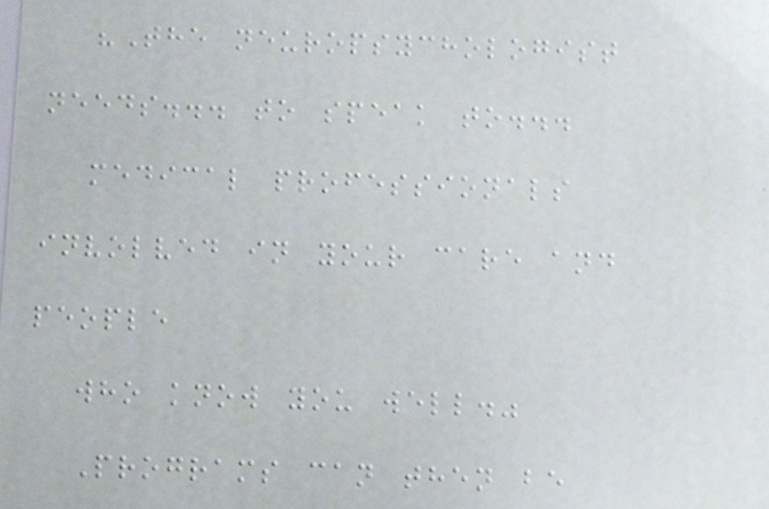"The neuropsychologist
needs... to speak to...
medical professionals
involved in your care and
people
who know you well."
Programs can then be
